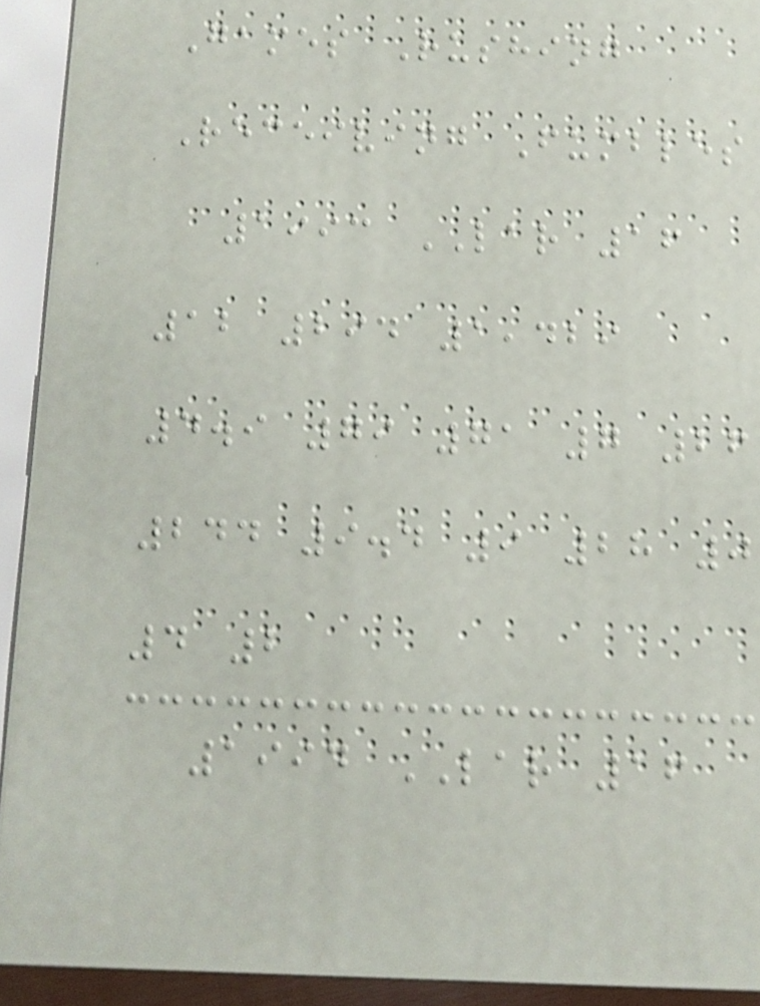Games Rushing
Receiving Fumbles
1993 LAR 16
12 294 1,429
4.9 79 71 7 26
244 9.4 9 28 0
4 2
1994 LAR 16
